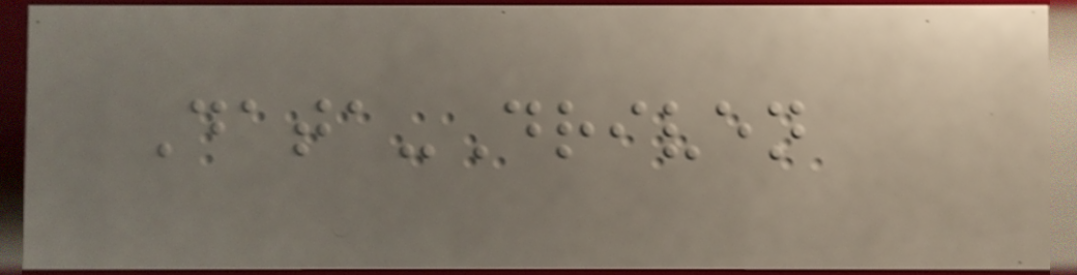Data-Driven
